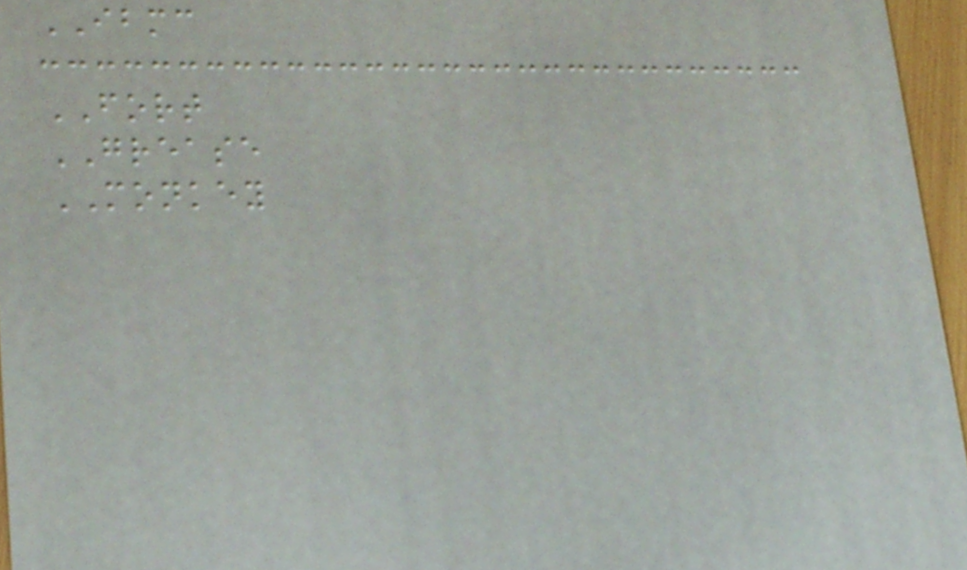IBMC
FORT
GREASE
MONKEY
